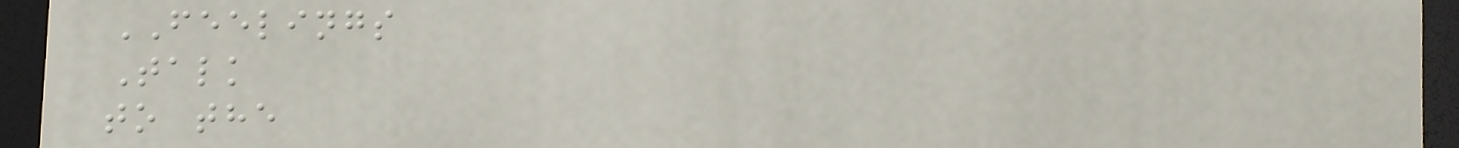FEELINGS
Talk
to the
